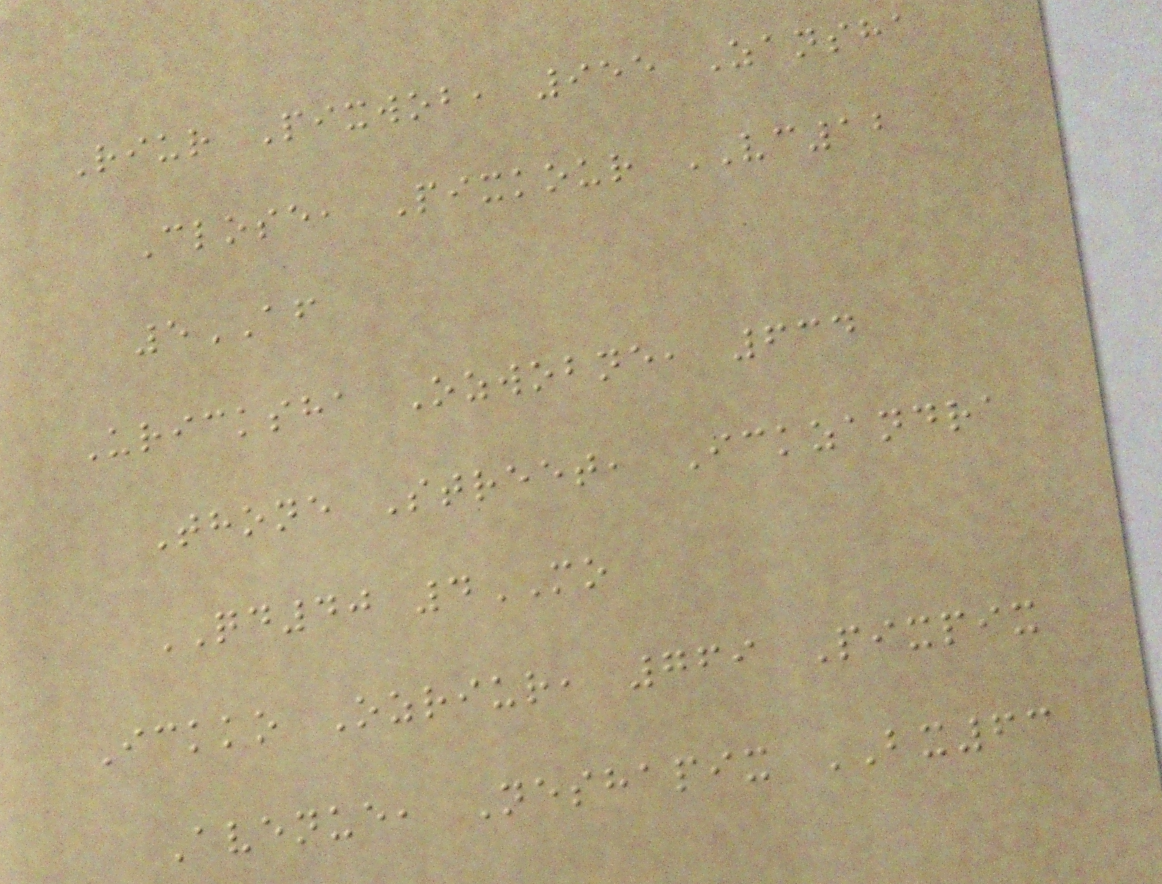Riur Pixwob, 955 Zansha
Close, Pixkour VC12
5AF
Uricksha Ozwobne, 634
Thone Street, Ickzandra
QD40 4MO
Ickko Ozriur, 769 Pixpix
Avenue, Neshapix BX63
